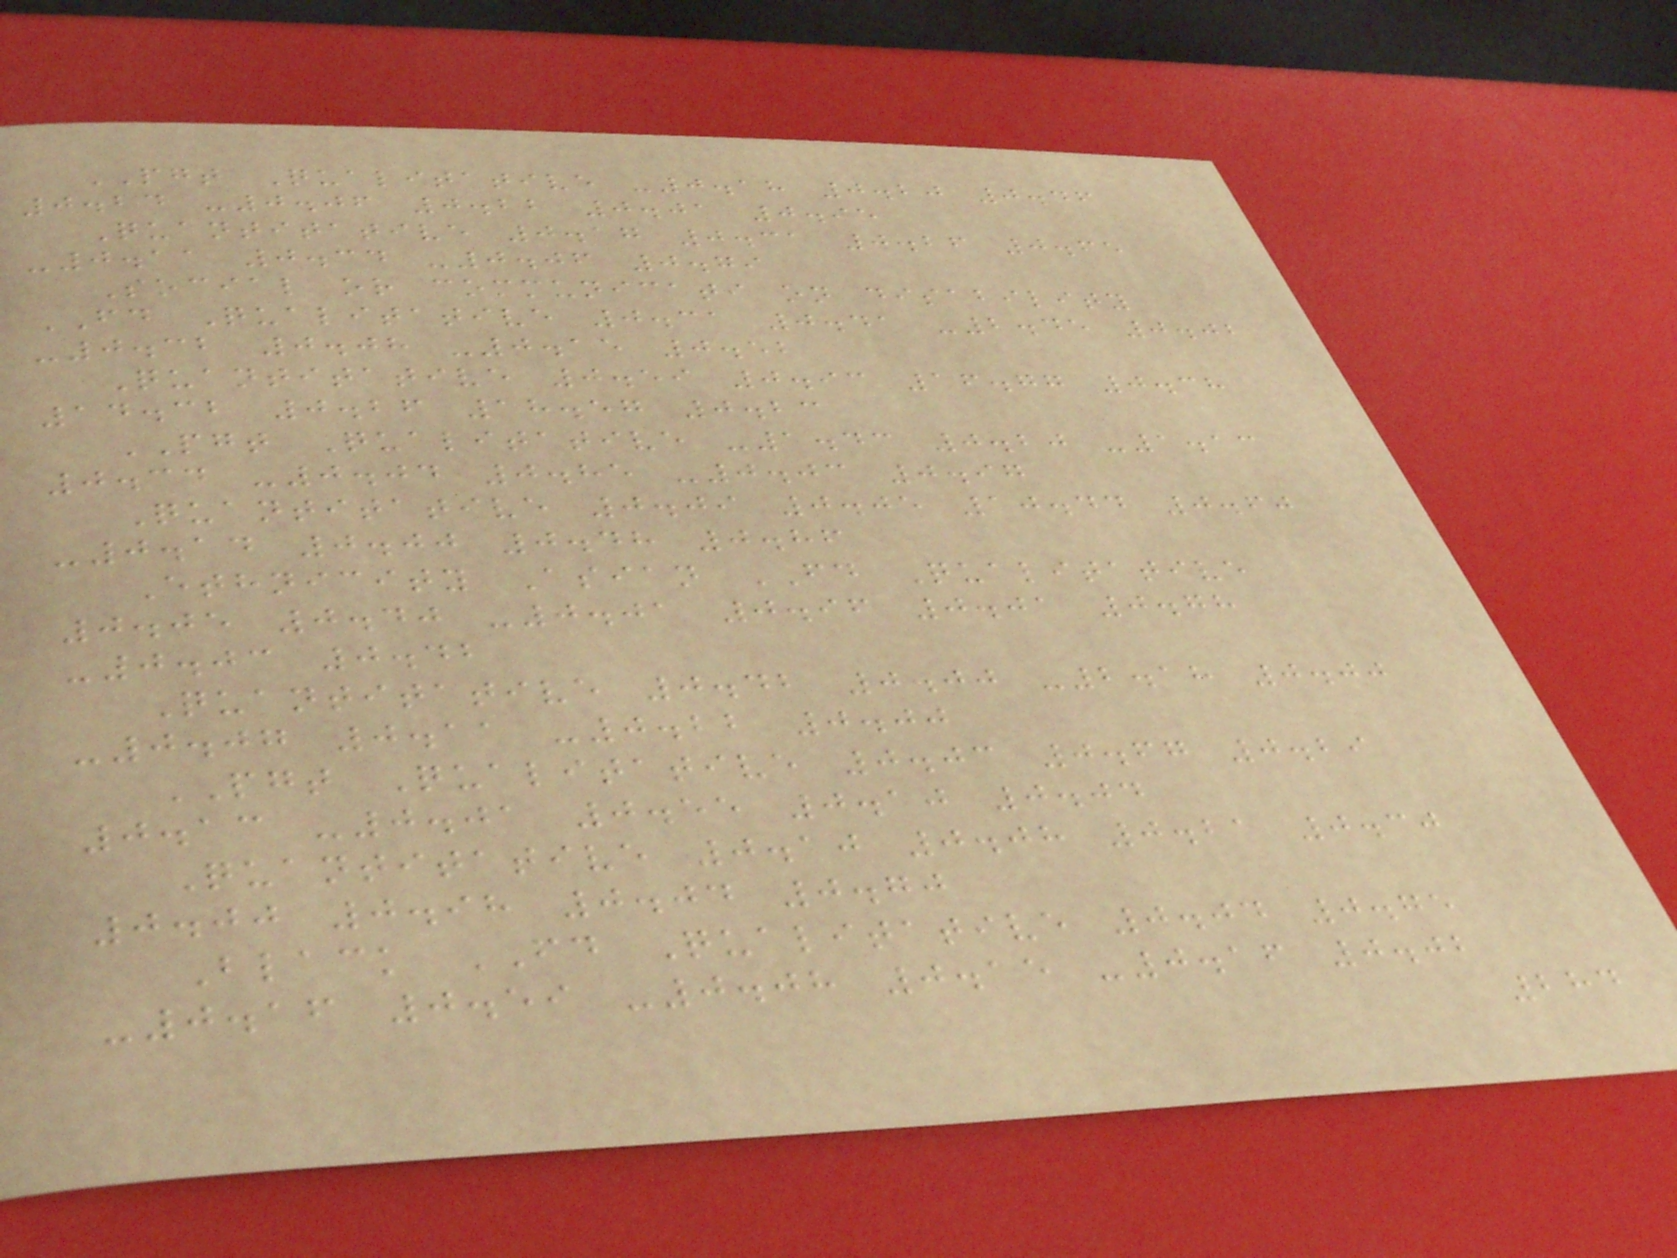PGT Qualitative -0.18 0.20 0.46
0.24 -0.06 0.22 0.01 0.95
Quantitative 0.17 0.31 0.26 0.65
-0.11 0.34 -0.06 0.79
Social or communicati on disability
FD Qualitative 0.31 0.41 -2.45 0.02
-0.32 0.08 -0.15 0.52
Quantitative 0.59 0.93 16.77 0.38
14.32 0.26 18.57 0.23
PGT Qualitative -1.43 0.20 -1.13
0.34 -0.04 0.85 -0.03 0.97
Quantitative 0.09 0.05 10.44 0.60
-0.14 0.00 0.48 0.86
Ethnicity Asian FD Qualitative
0.05 0.40 -0.01 0.96 0.01 0.78
-0.03 0.42
Quantitative 0.42 0.00 -2.18 0.00
-0.07 0.11 -0.22 0.00
PGT Qualitative 0.03 0.67 0.29
0.13 -0.01 0.55 0.10 0.04
Quantitative 0.10 0.08 0.21 0.30
0.00 0.98 0.04 0.70
Black FD Qualitative 0.04 0.75
-0.16 0.59 -0.08 0.15 -0.16 0.02
284
